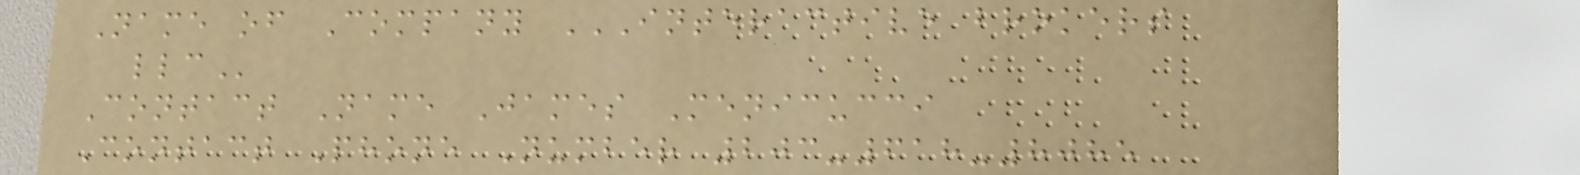Name of Company INTERACTIVE BROKERS
LLC
Contact Name James Menicucci
Contact Phone Number 203-618-8085
